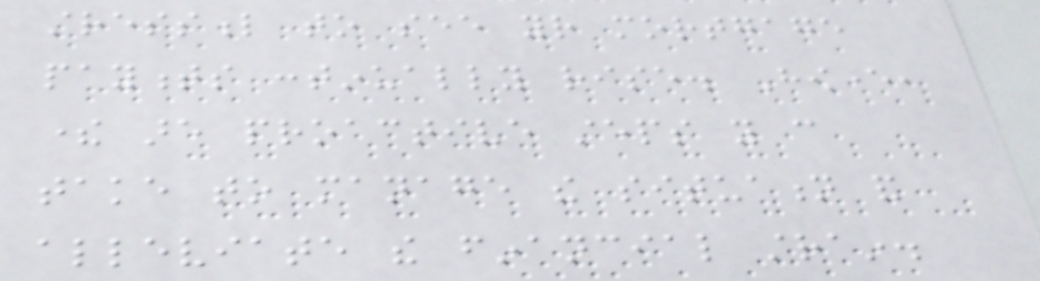stressful to see your mortgage
payments continually rise. However,
there are proactive steps you can
take to manage the situation and
alleviate the financial strain.
